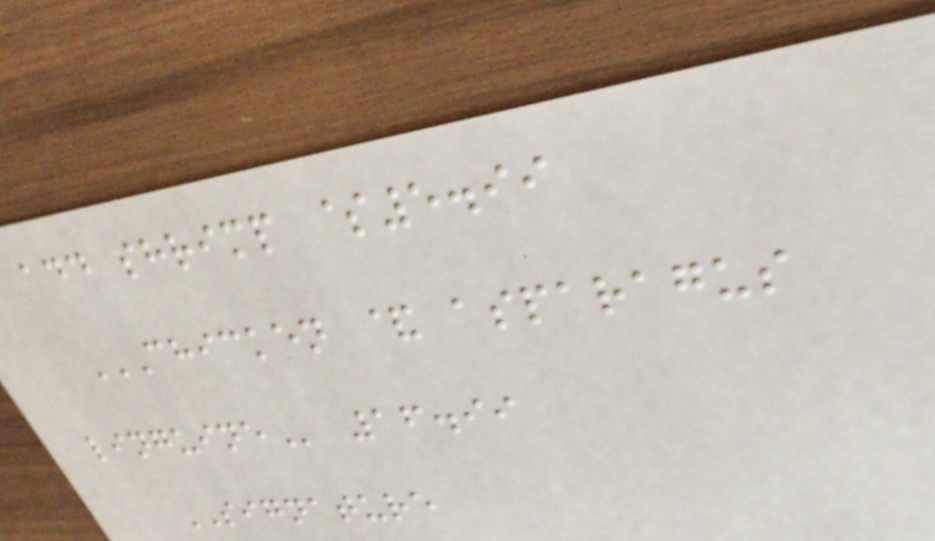add shrimp $5.99
CHICKEN & ASPARAGUS
LINGUINE 16.99
SIGNATURE
